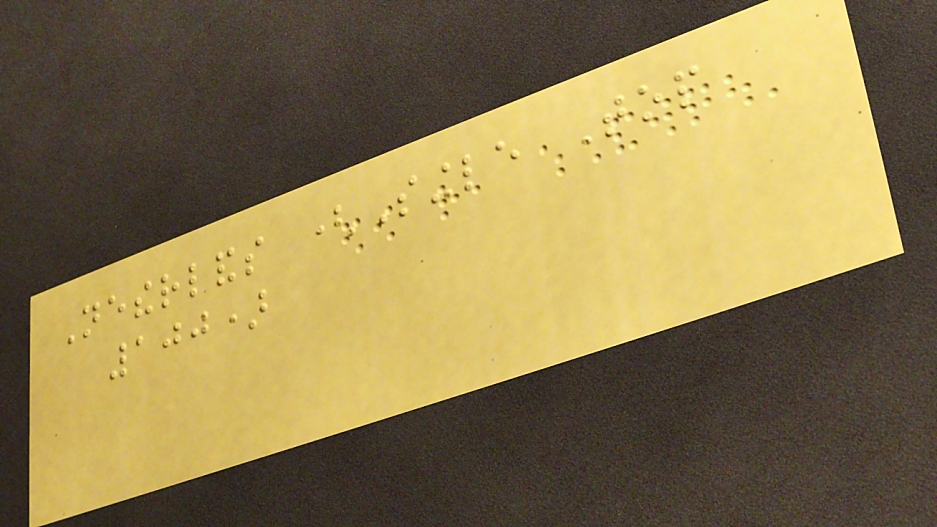Netherlands (Single Top
100)
